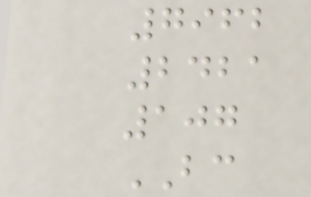7962
2421
107
BC
